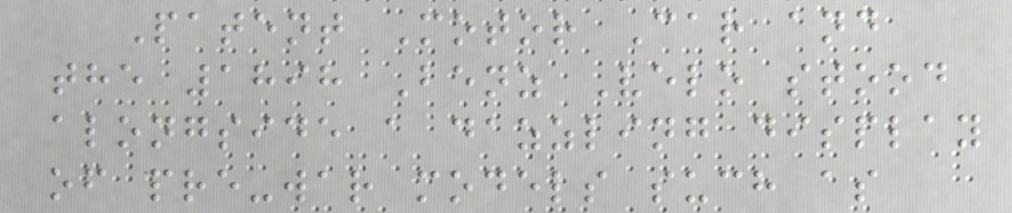Patent Motor Car and
the 1898 Benz Velo stood
alongside a dazzling display
of pre-war models such as
